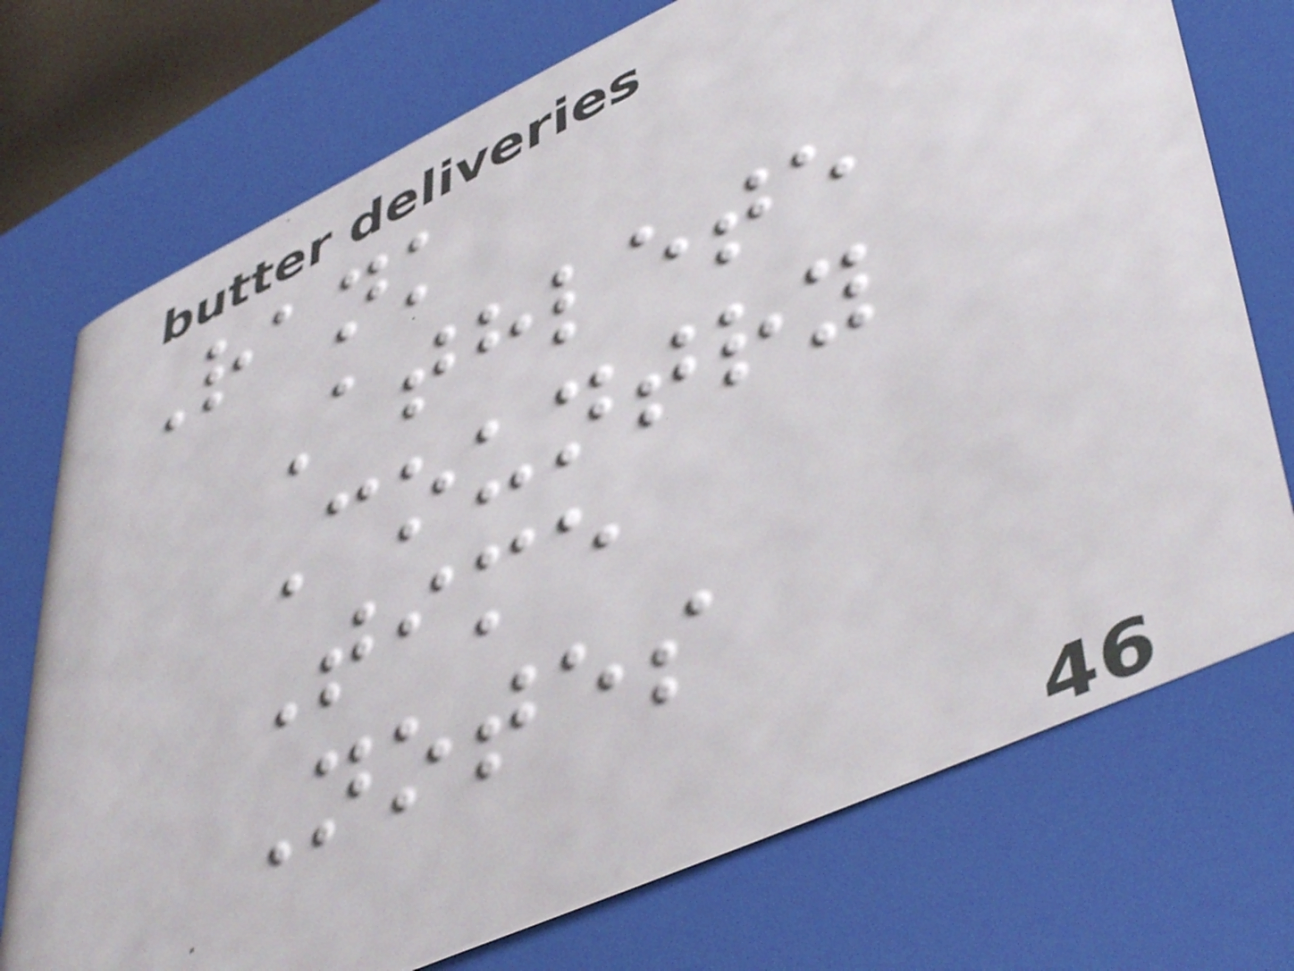Rank
Athlete
Country
Time
Notes
